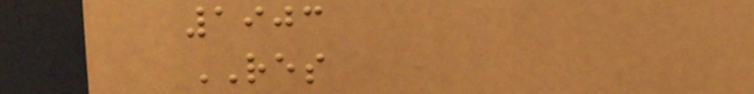1903
RES
